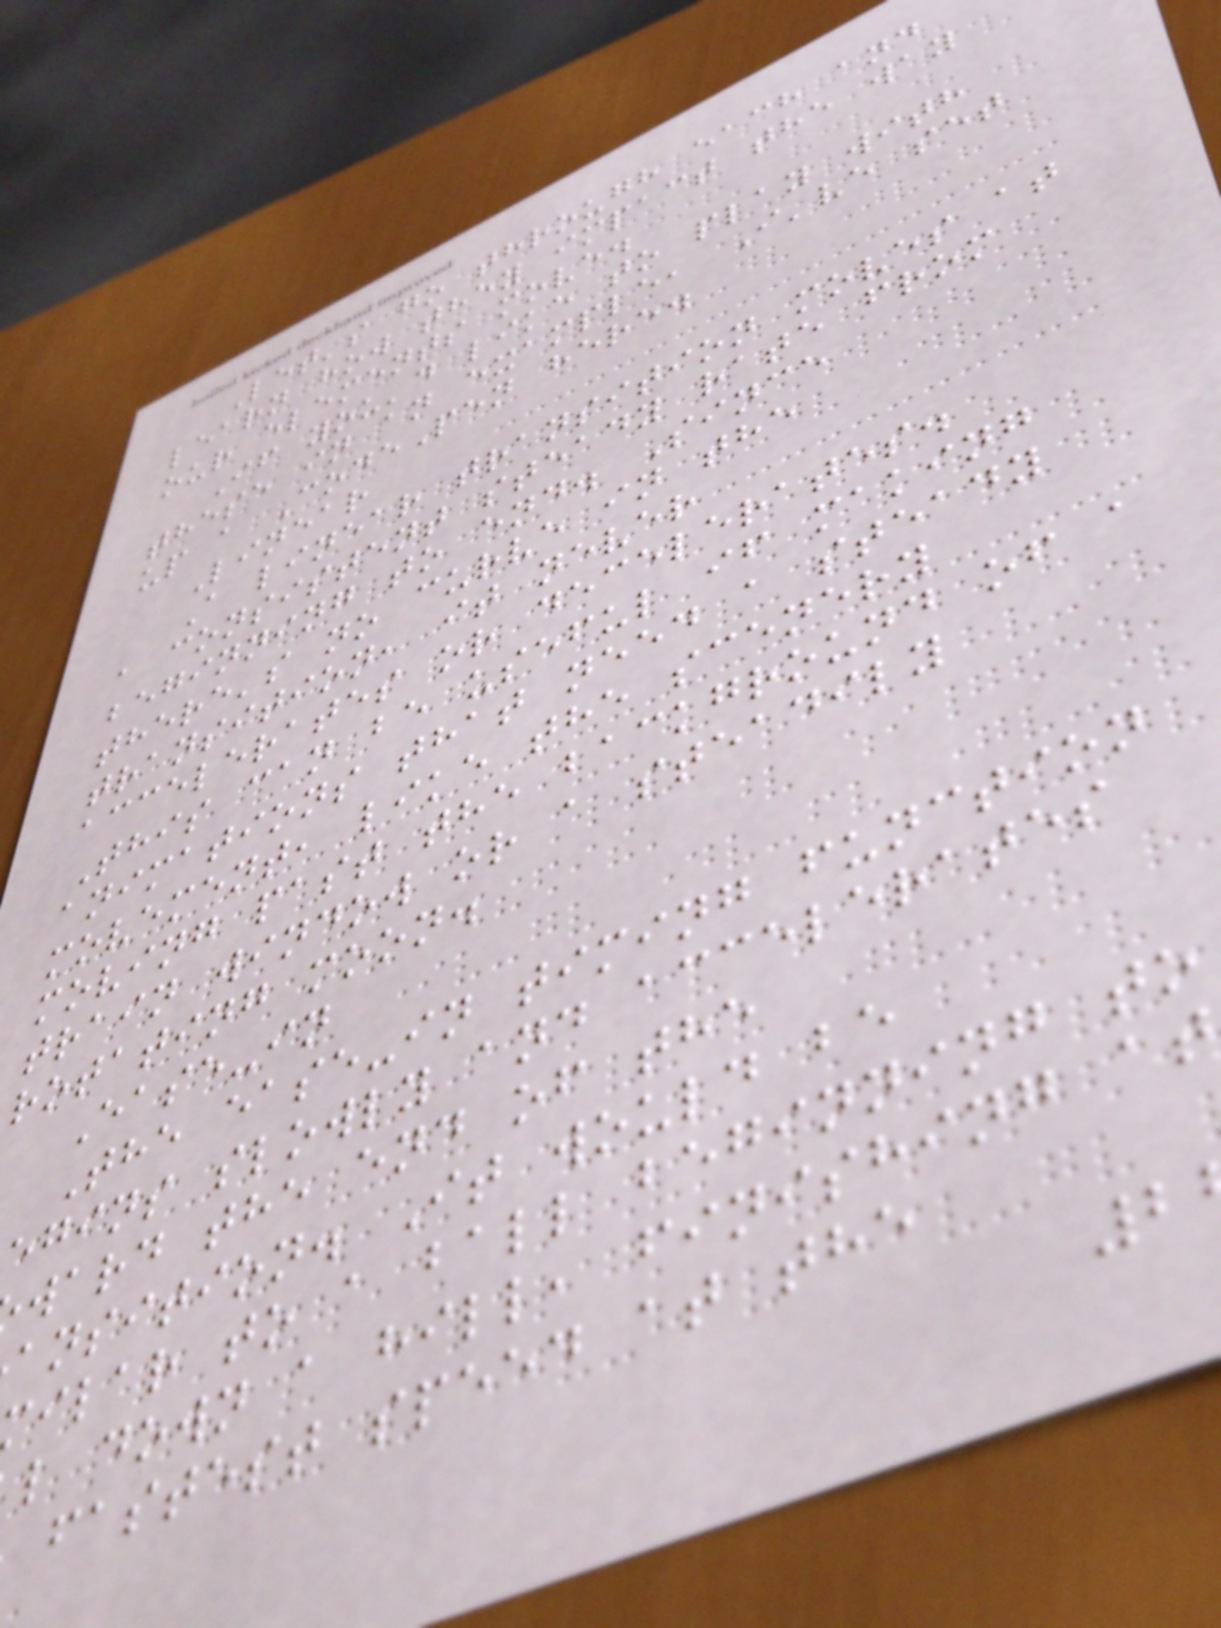Let's go through each and
learn how they impact the way
our elements move.
If you'd like to play with
these in an example, I've set
up a CodePen here.
Linear
A linear transition moves at
a consistent steady rate from
beginning to end. Since
there's no curve in the
transition, it never
accelerates or decelerates.
This can be useful if making
animations that need a steady
movement, like the scenery
moving past the background of a
train window or a steadily
rotating moon.
Ease-in
The ease-in timing function
egins slowly and accelerates
ward the end of the
ansition. It would be
ilar to a ball beginning to
l down a hill, finishing at
fastest speed at the
